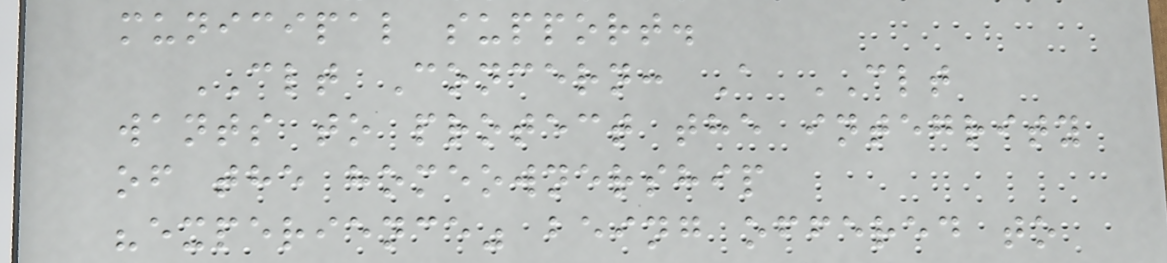municipal support.
CLT Concern: A CLT
wants to protect the integrity
of the homeownership
"experience" being offered to
